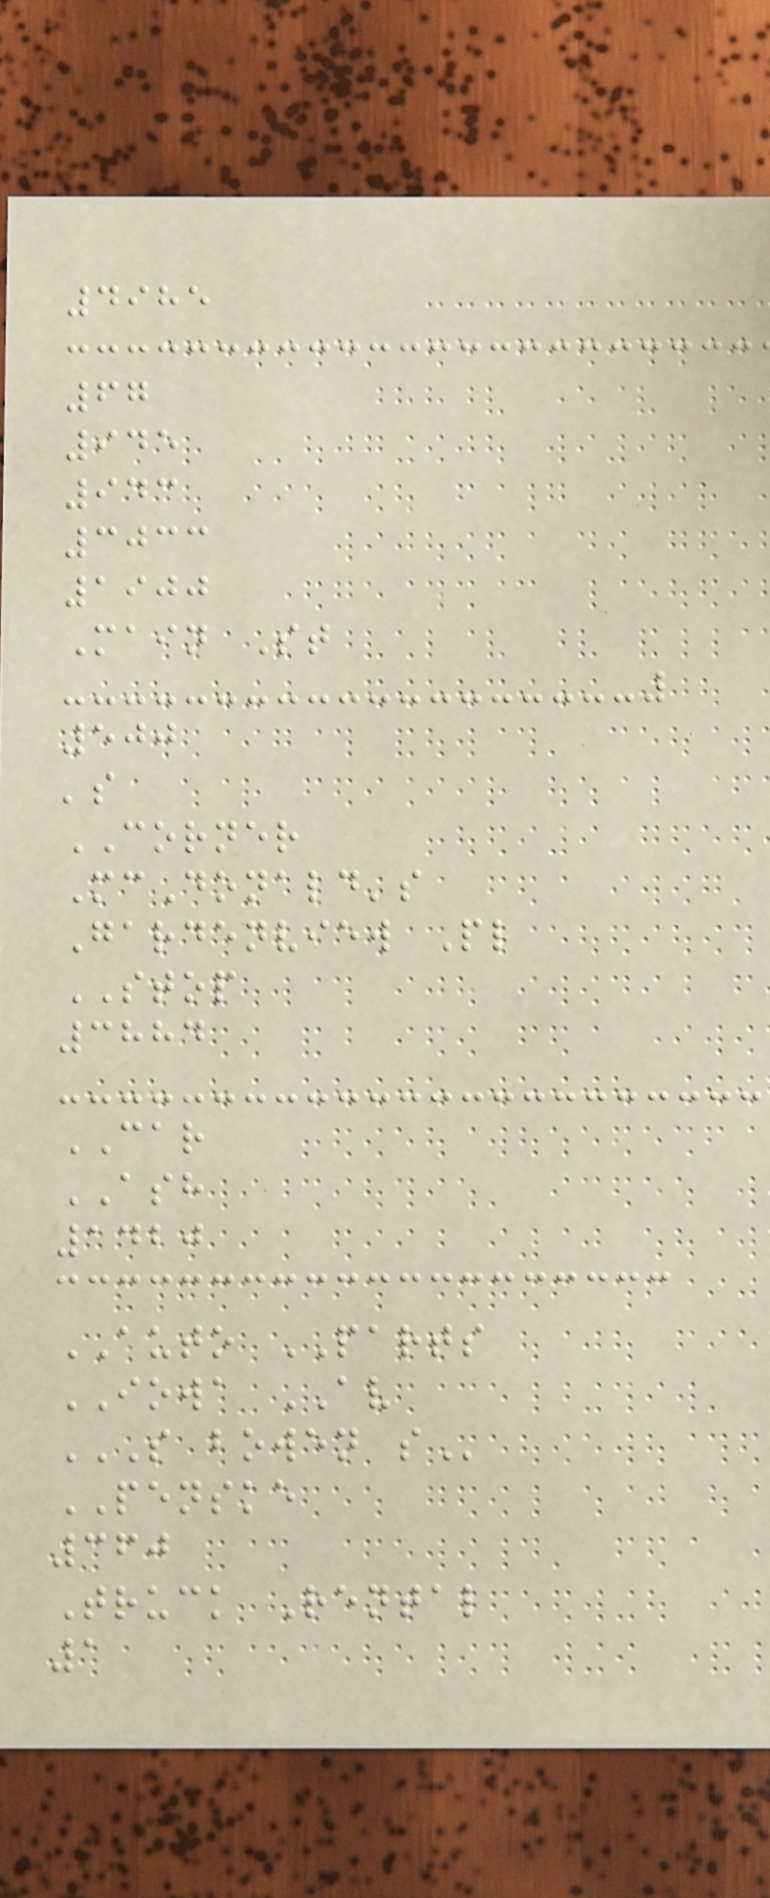4985
67
945
943
3033
1900
Main St
500
's
CORNER
McDonald's
Gardenview Pl
STOP
3884
CAR
ASH
1420
AUTO PARTS
IOWA AV
S BOWEN S
PENSKE
360
Truck Rental
1
